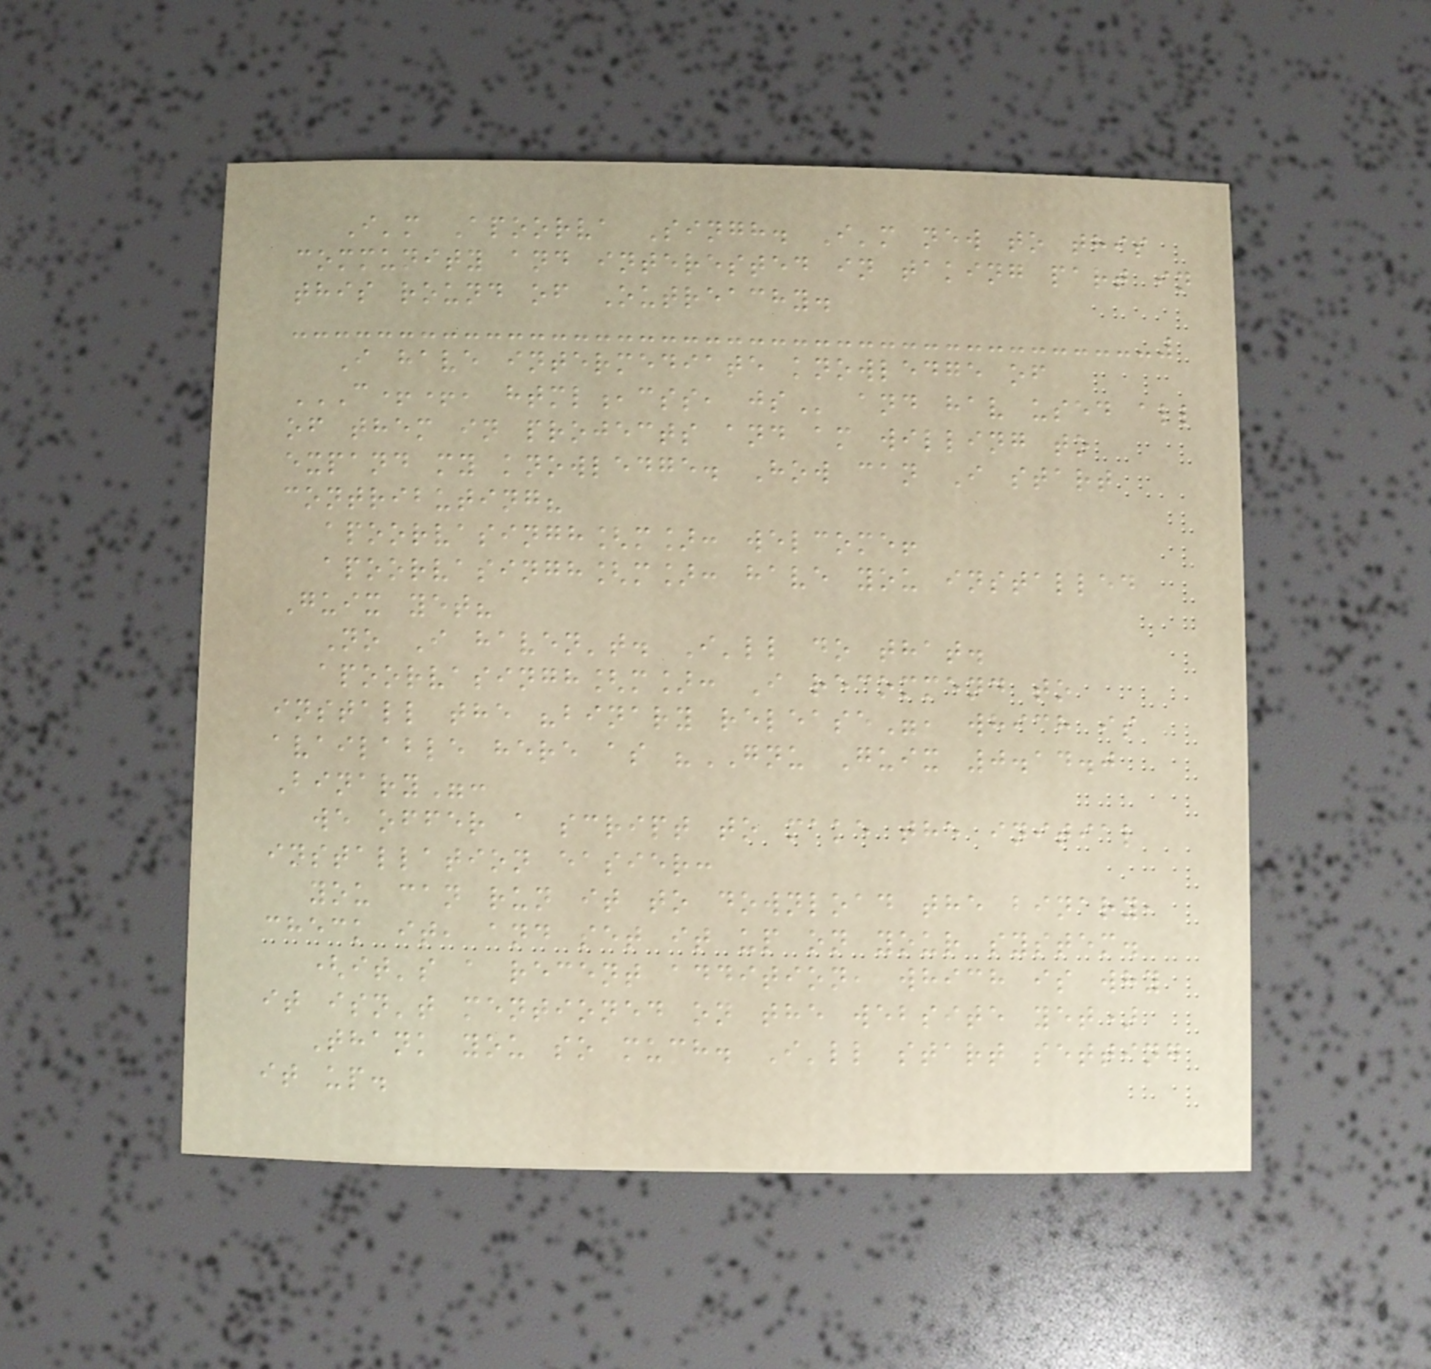I'm Apoorva Singh. I'm new to this
community and interested in taking part in
this round of Outreachy.
I have intermediate knowledge of
C++, HTML,CSS, JS and hav used all
of them in projects and am willing to
expand my knowledge. How can I start
contributing?
apoorvasingh[m]: welcome!
apoorvasingh[m]: have you installed
Guix yet?
No I haven't. I'll do that.
apoorvasingh[m]: I recommend to
install the "binary release", which is
available here as "GNU Guix 0.14.0
Binary":
we offer a script to make the initial
installation easier:
you can run it to download the binary,
check it, and set it up on your system.
(it's a recent addition, which is why
it isn't mentioned on the website yet)
Thank you so much. I'll start setting
it up.
